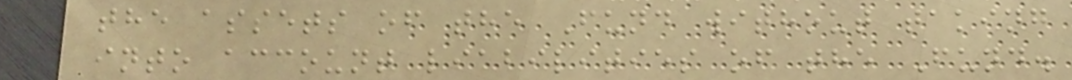the assets of the Fund without taking
into account liabilities of the Fund.
